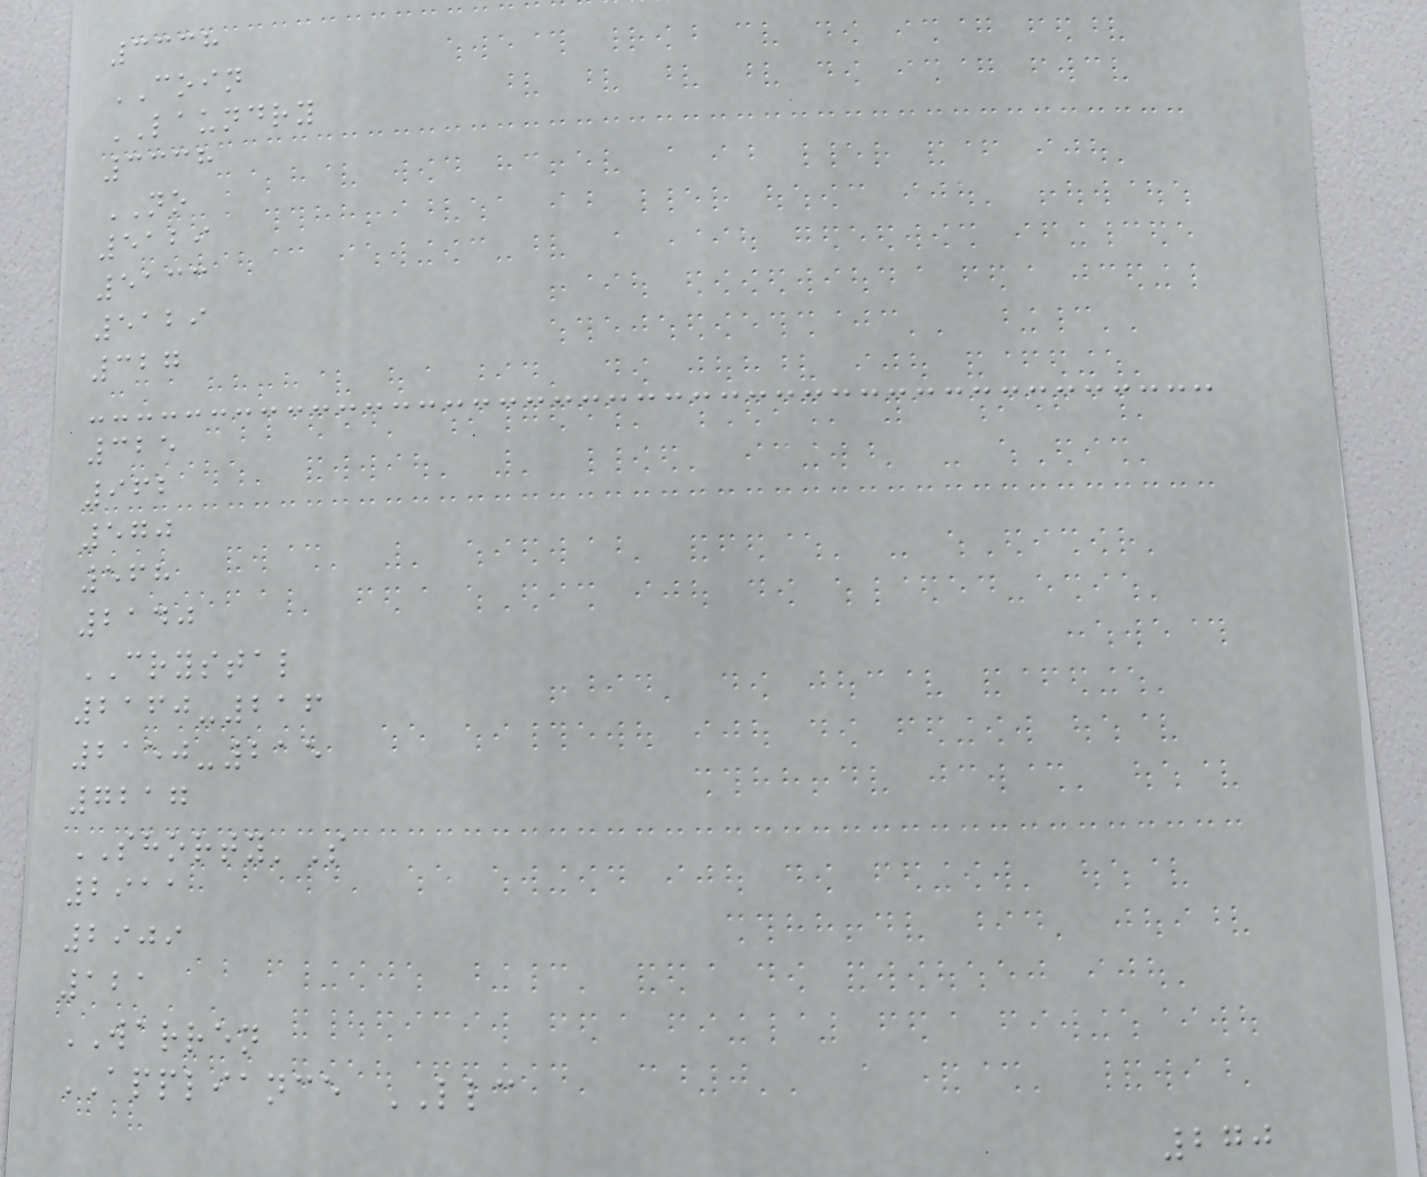3338
COIN
LAUNDRY
3338
NO
5129
5133
5129
327
325
962
570
568
2140
CRYSTAL
2160-216
2150-215
7217
SHORTY'S
2911
2909
121
WARREN
APPLIANCE LLC
270
